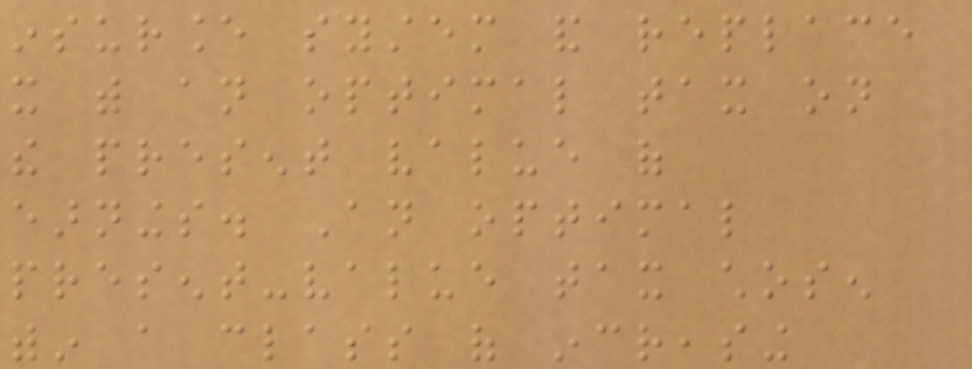insurance system and replace
it with an optimal tax on
the present value of
earnings. An optimal
present-value tax chosen
within a class of increasing
